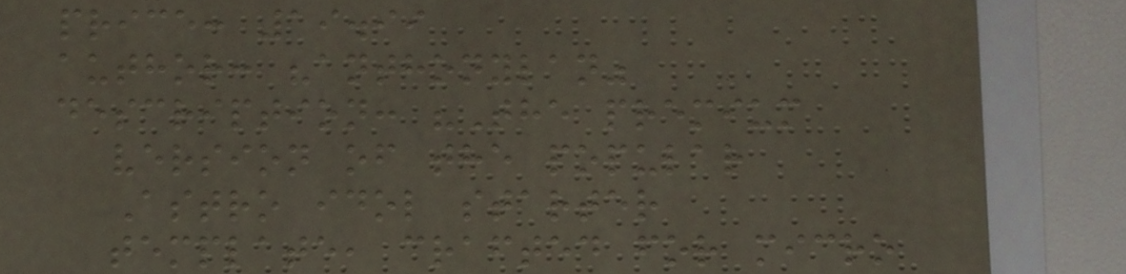price: 19.99
author: "anthonylan"
description: "The premium
version of the popular
Astro idol starter
template, crafted for micro
